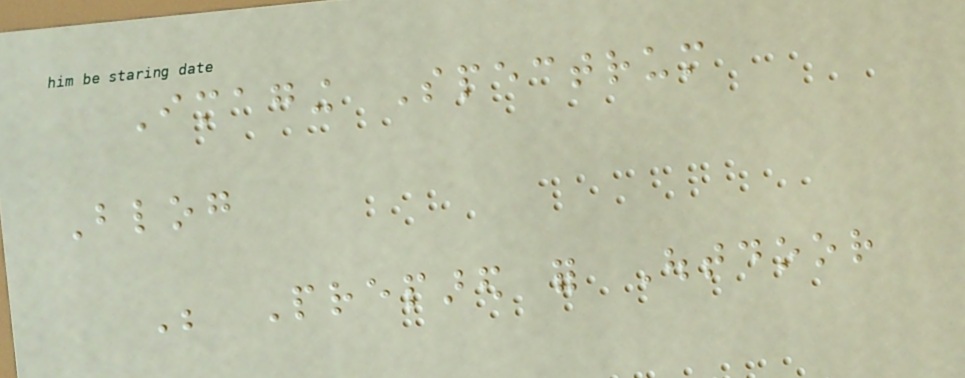Imaging Spectrum
Blog
Be Prepared for Outdoor
